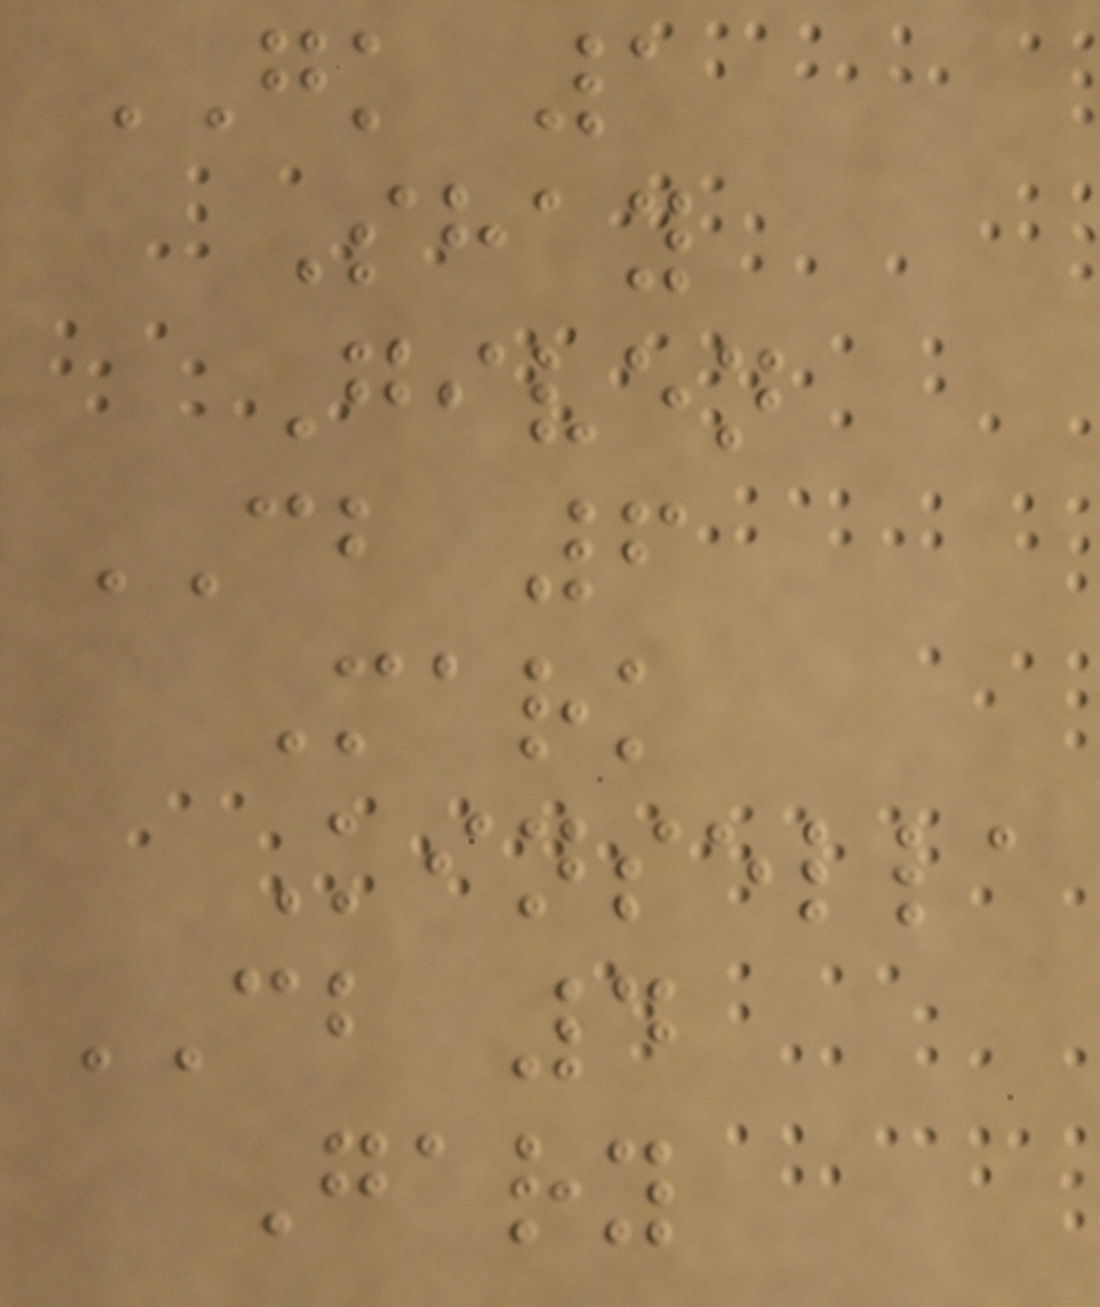GK 1
Shay
Given
CB 6
Mark
Kinsella
CB 4
Gary
